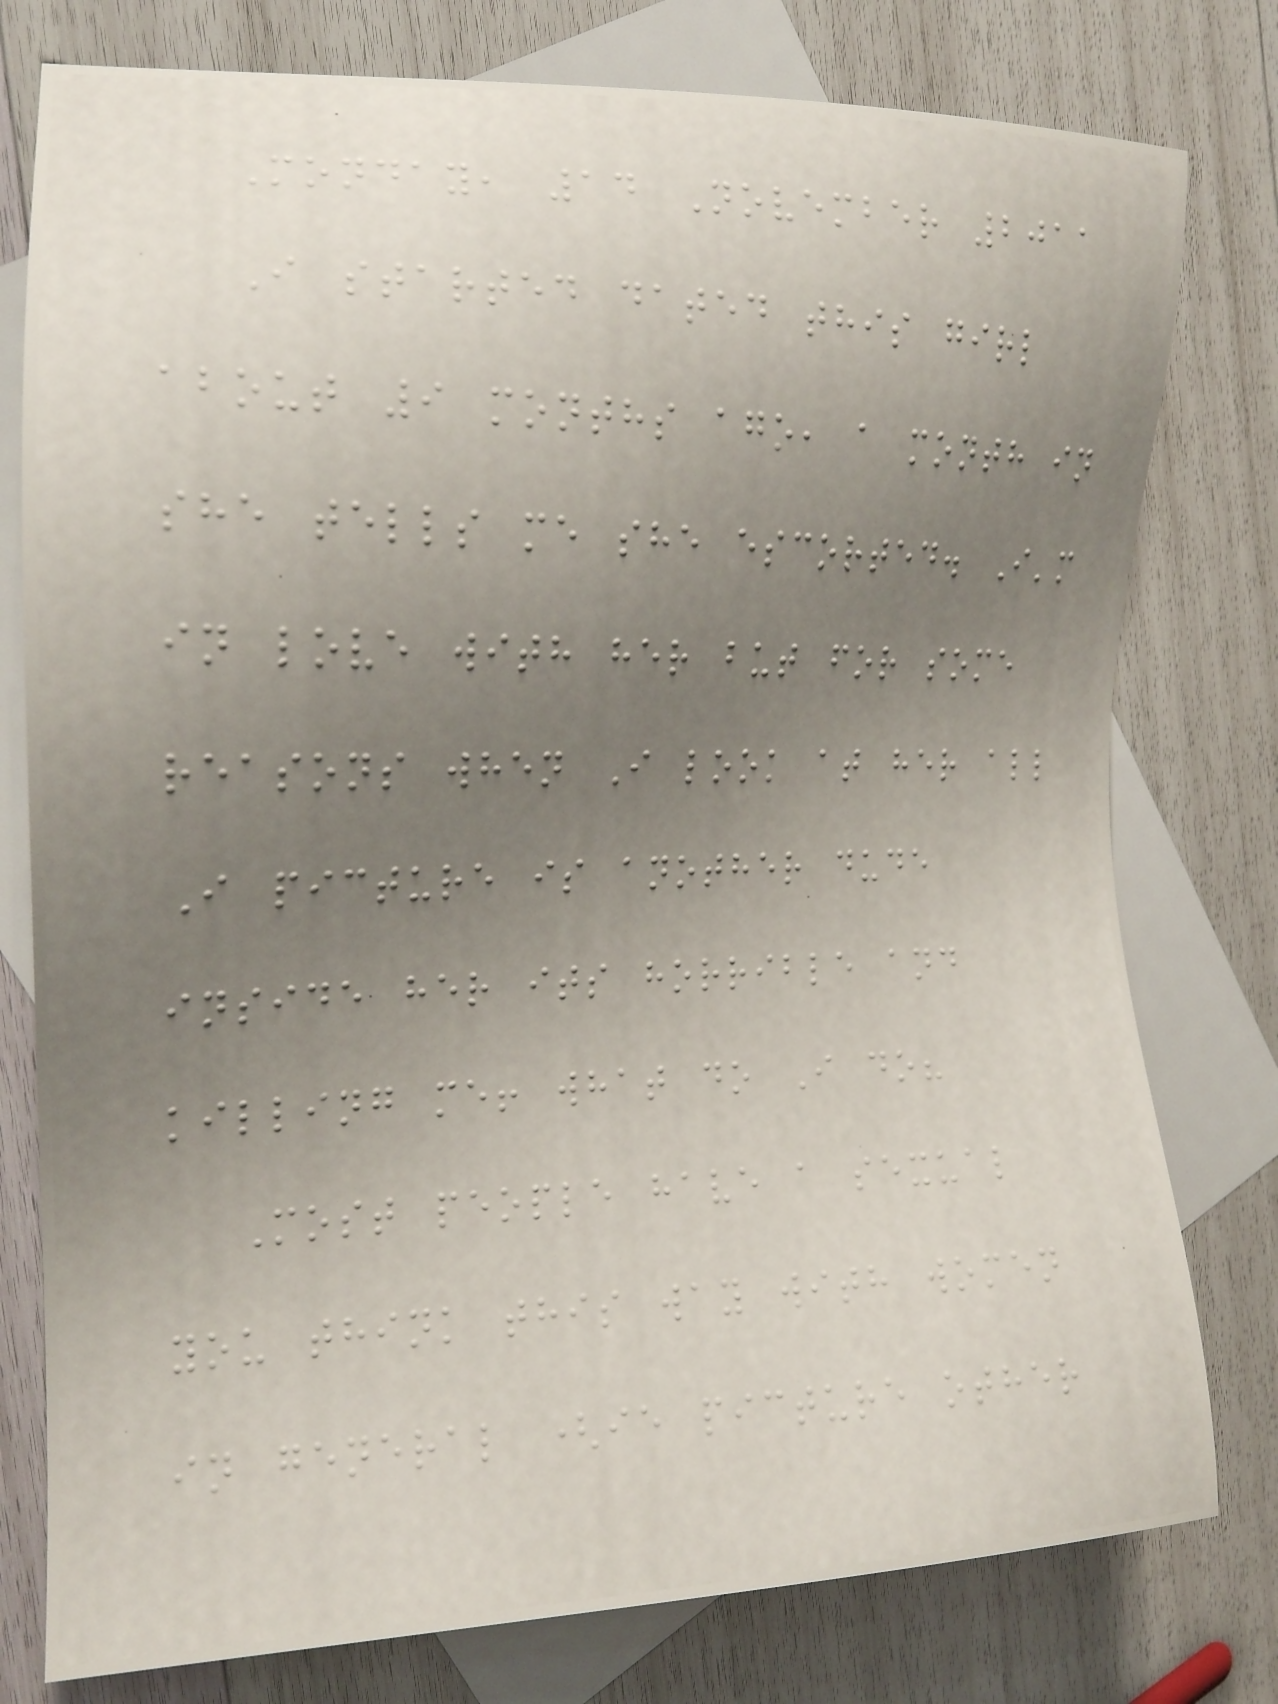Monday, 14 November 2011
I started dated this girl
about 9 months ago, a month in
she tells me she escorted. I'm
in love with her but for some
reasons when I look at her all
I picture is another dude
inside her its horrible and
killing me! what do I do?
Most people have a sexual
you think this way with women
in general (ie picture other
